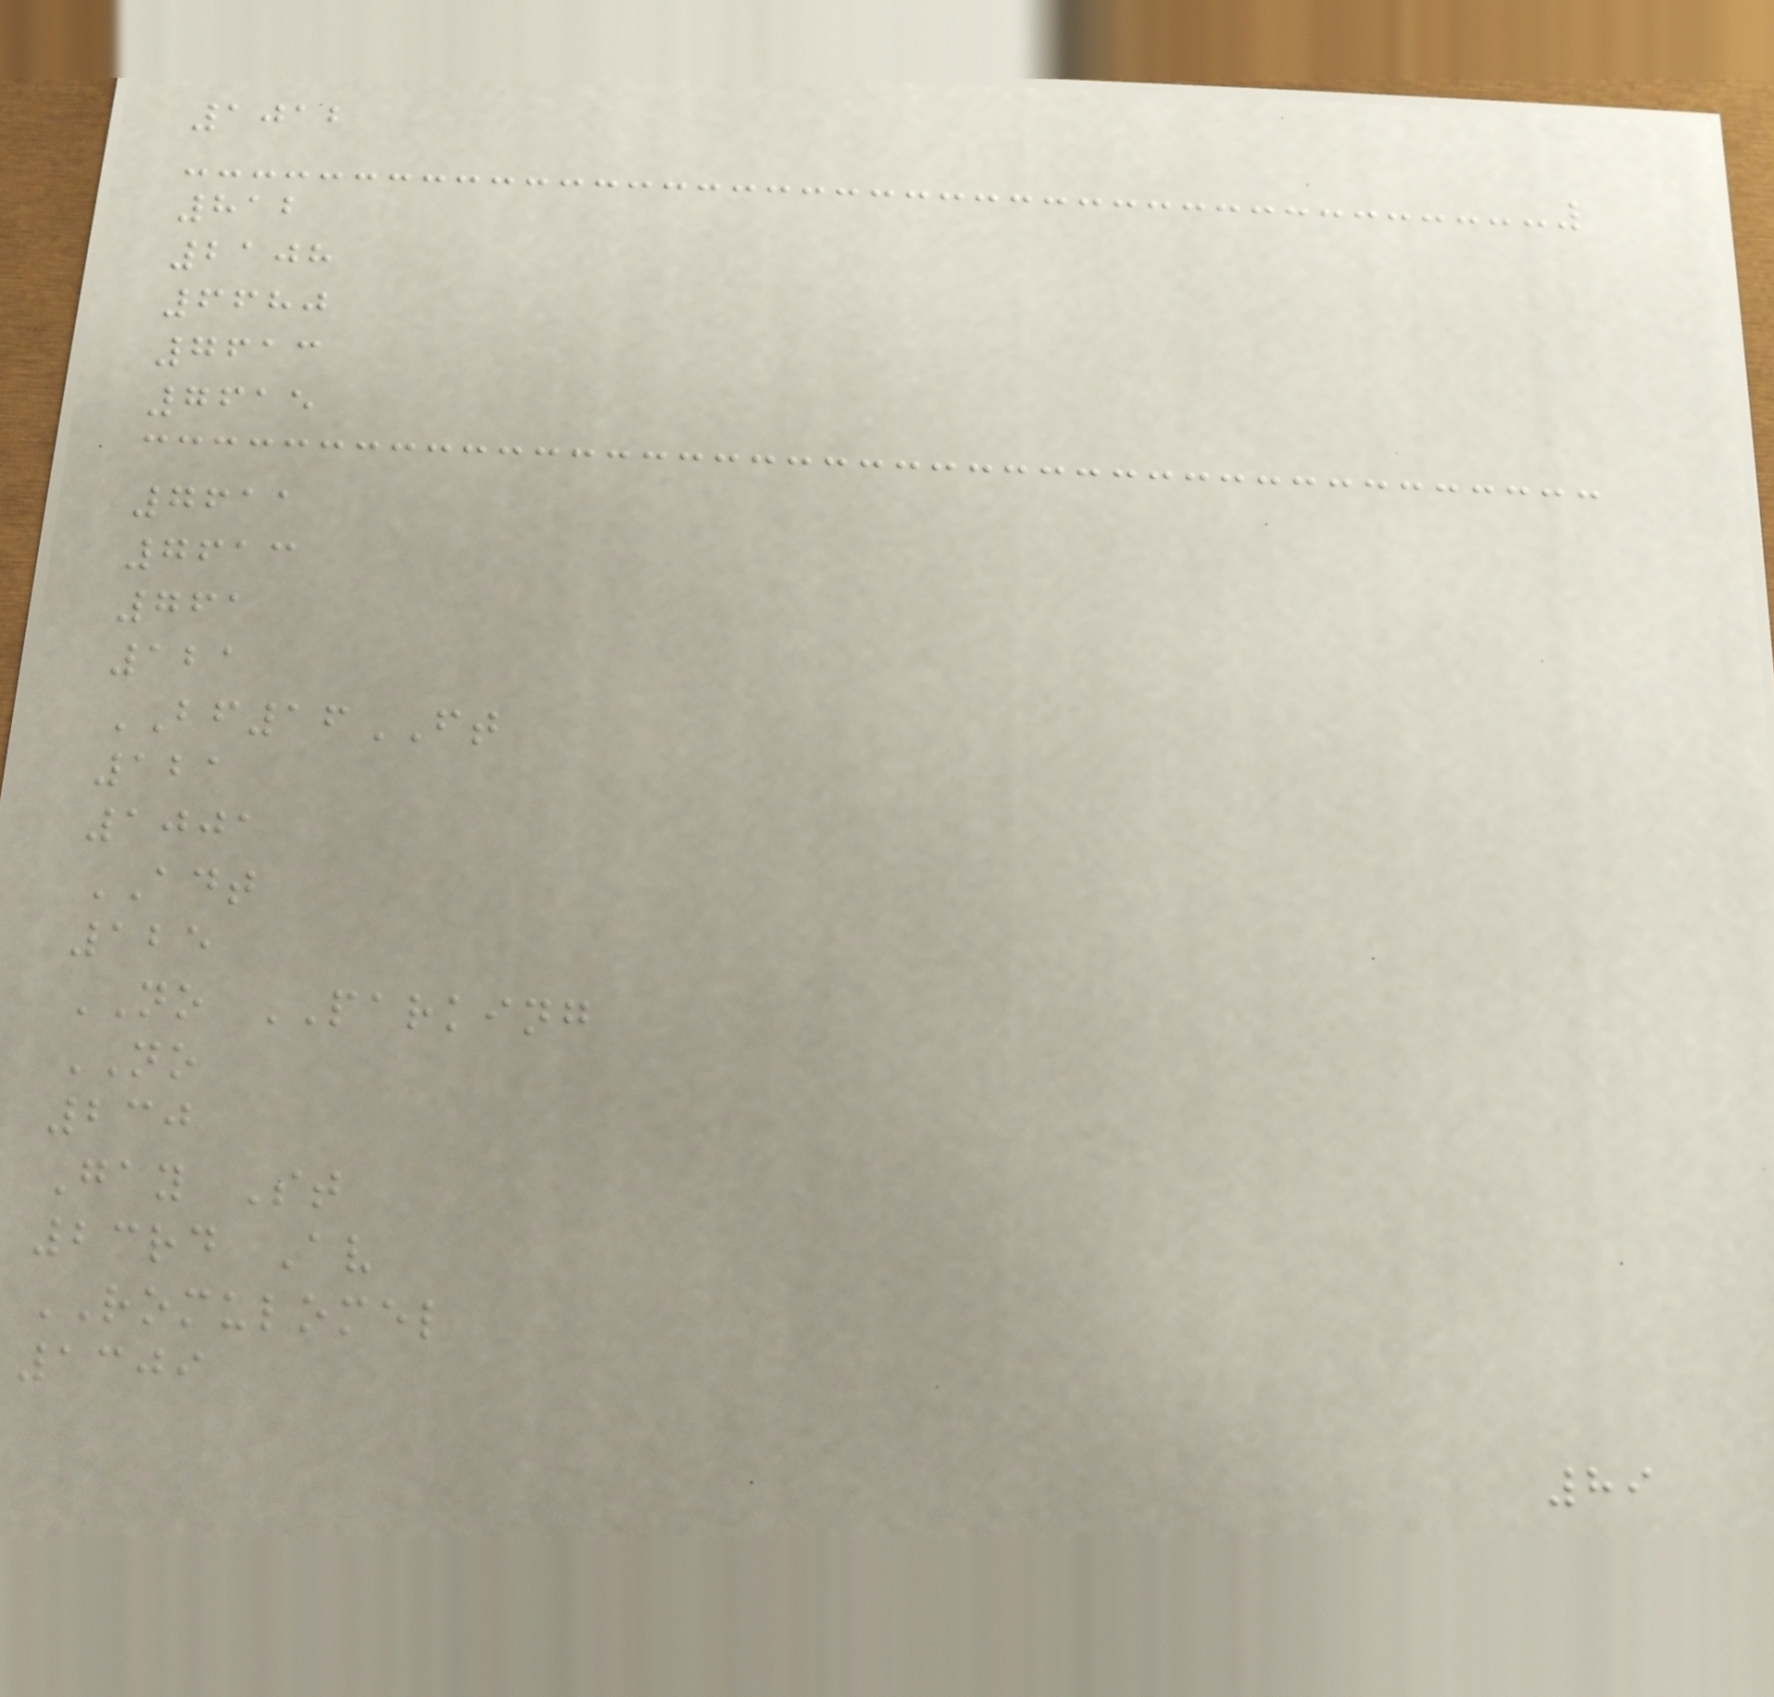1012
812
2108
6680
7613
7615
7611
7613
761
121
BF16FT
121
1001
ADT
125
NO PARKING
NO
230
Gay St
23rd Av
ROMULOMEL
1309
89
